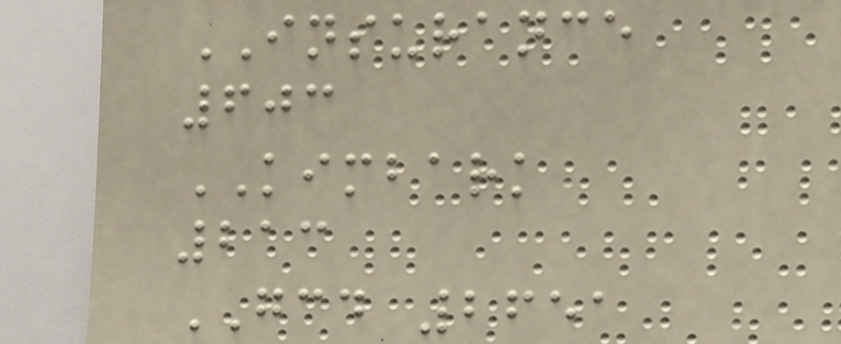INSURANCE
603
KIMBARK
213
GCD 2651
